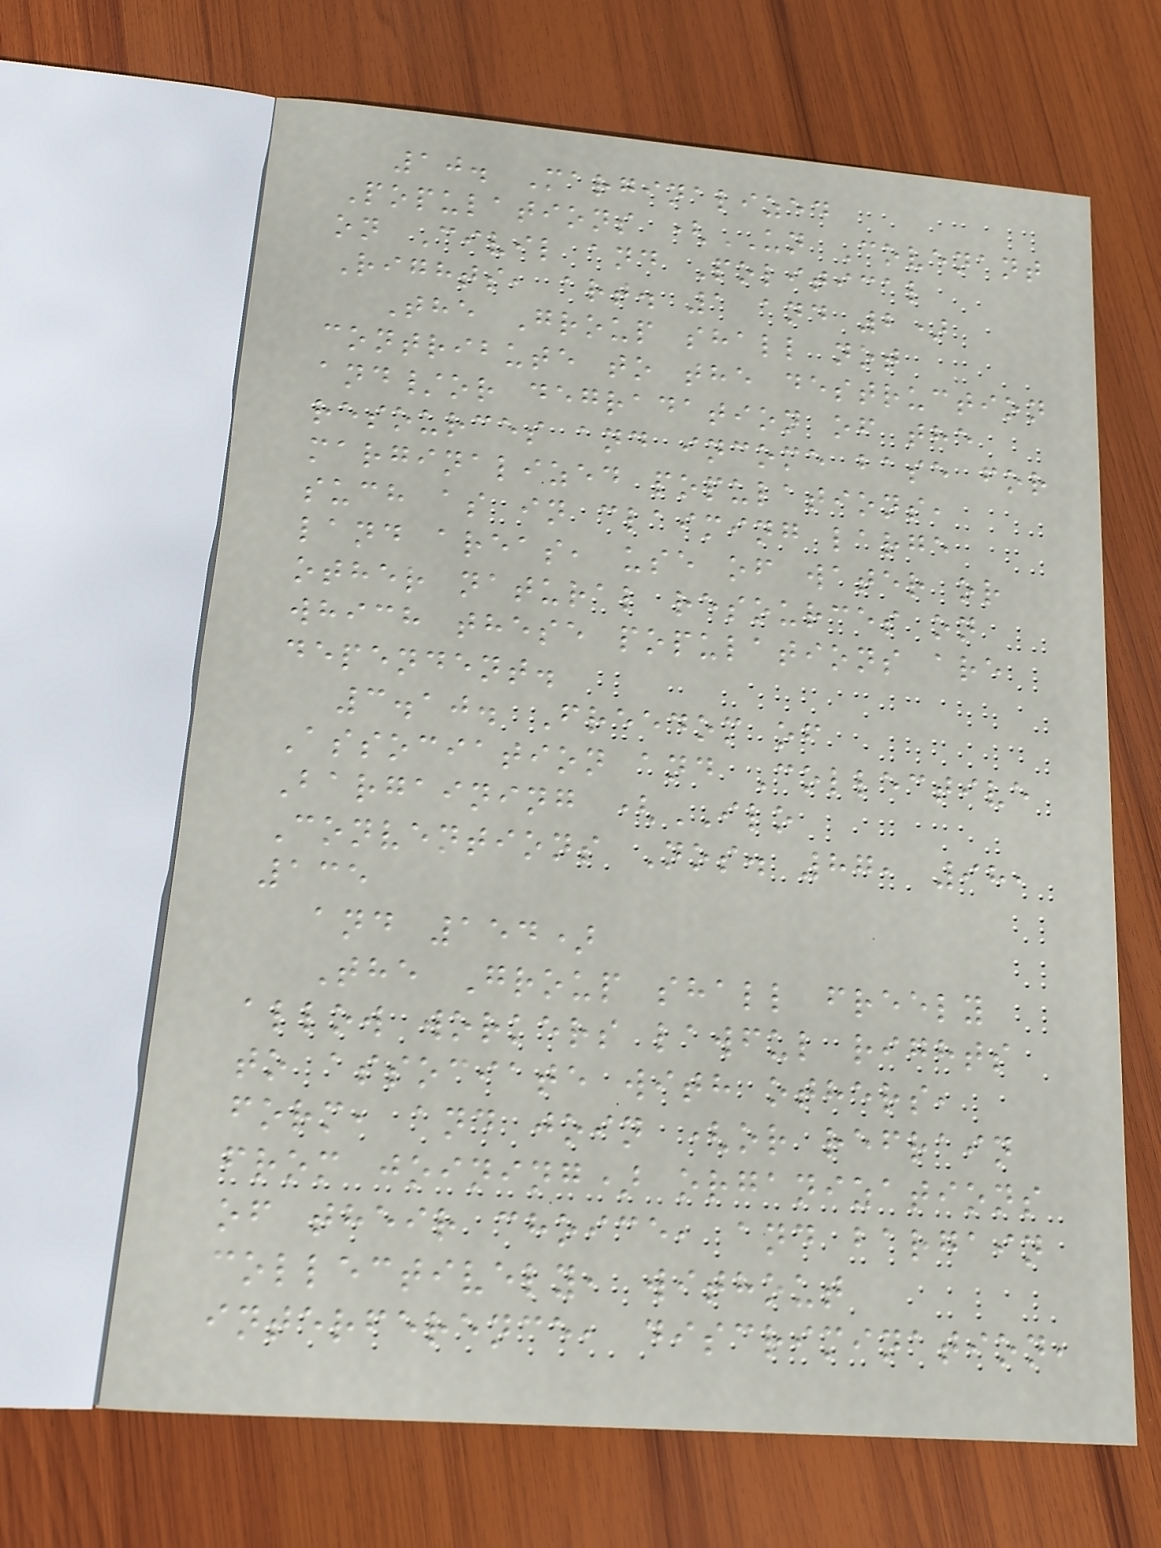10. Marginalized
Populations (UN Covenant
on Civil and Political
Rights, art. 1 and 2)
The Group shall not
contribute to the destruction
and/or degradation of the
resources and income base for
marginalized populations,
such as in claiming large
land areas, use of water or
other natural resources on
which these populations are
dependent.
3.10. Freedom of
Association and Collective
Bargaining (ILO
Conventions Nos. 87, 98,
135
and 154)
The Group shall freely
allow workers lawful rights
to associate with others,
form, and join (or refrain
from joining) organizations
of their choice, and bargain
collectively, without
interference, discrimination,
